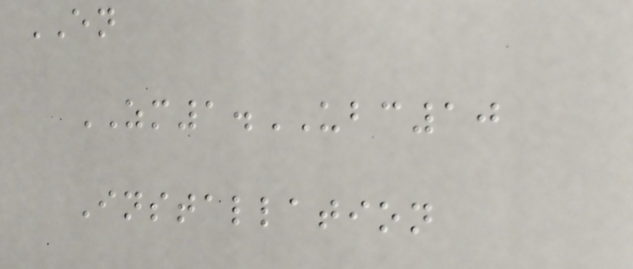EN
ZM1.UBC10
Installation
